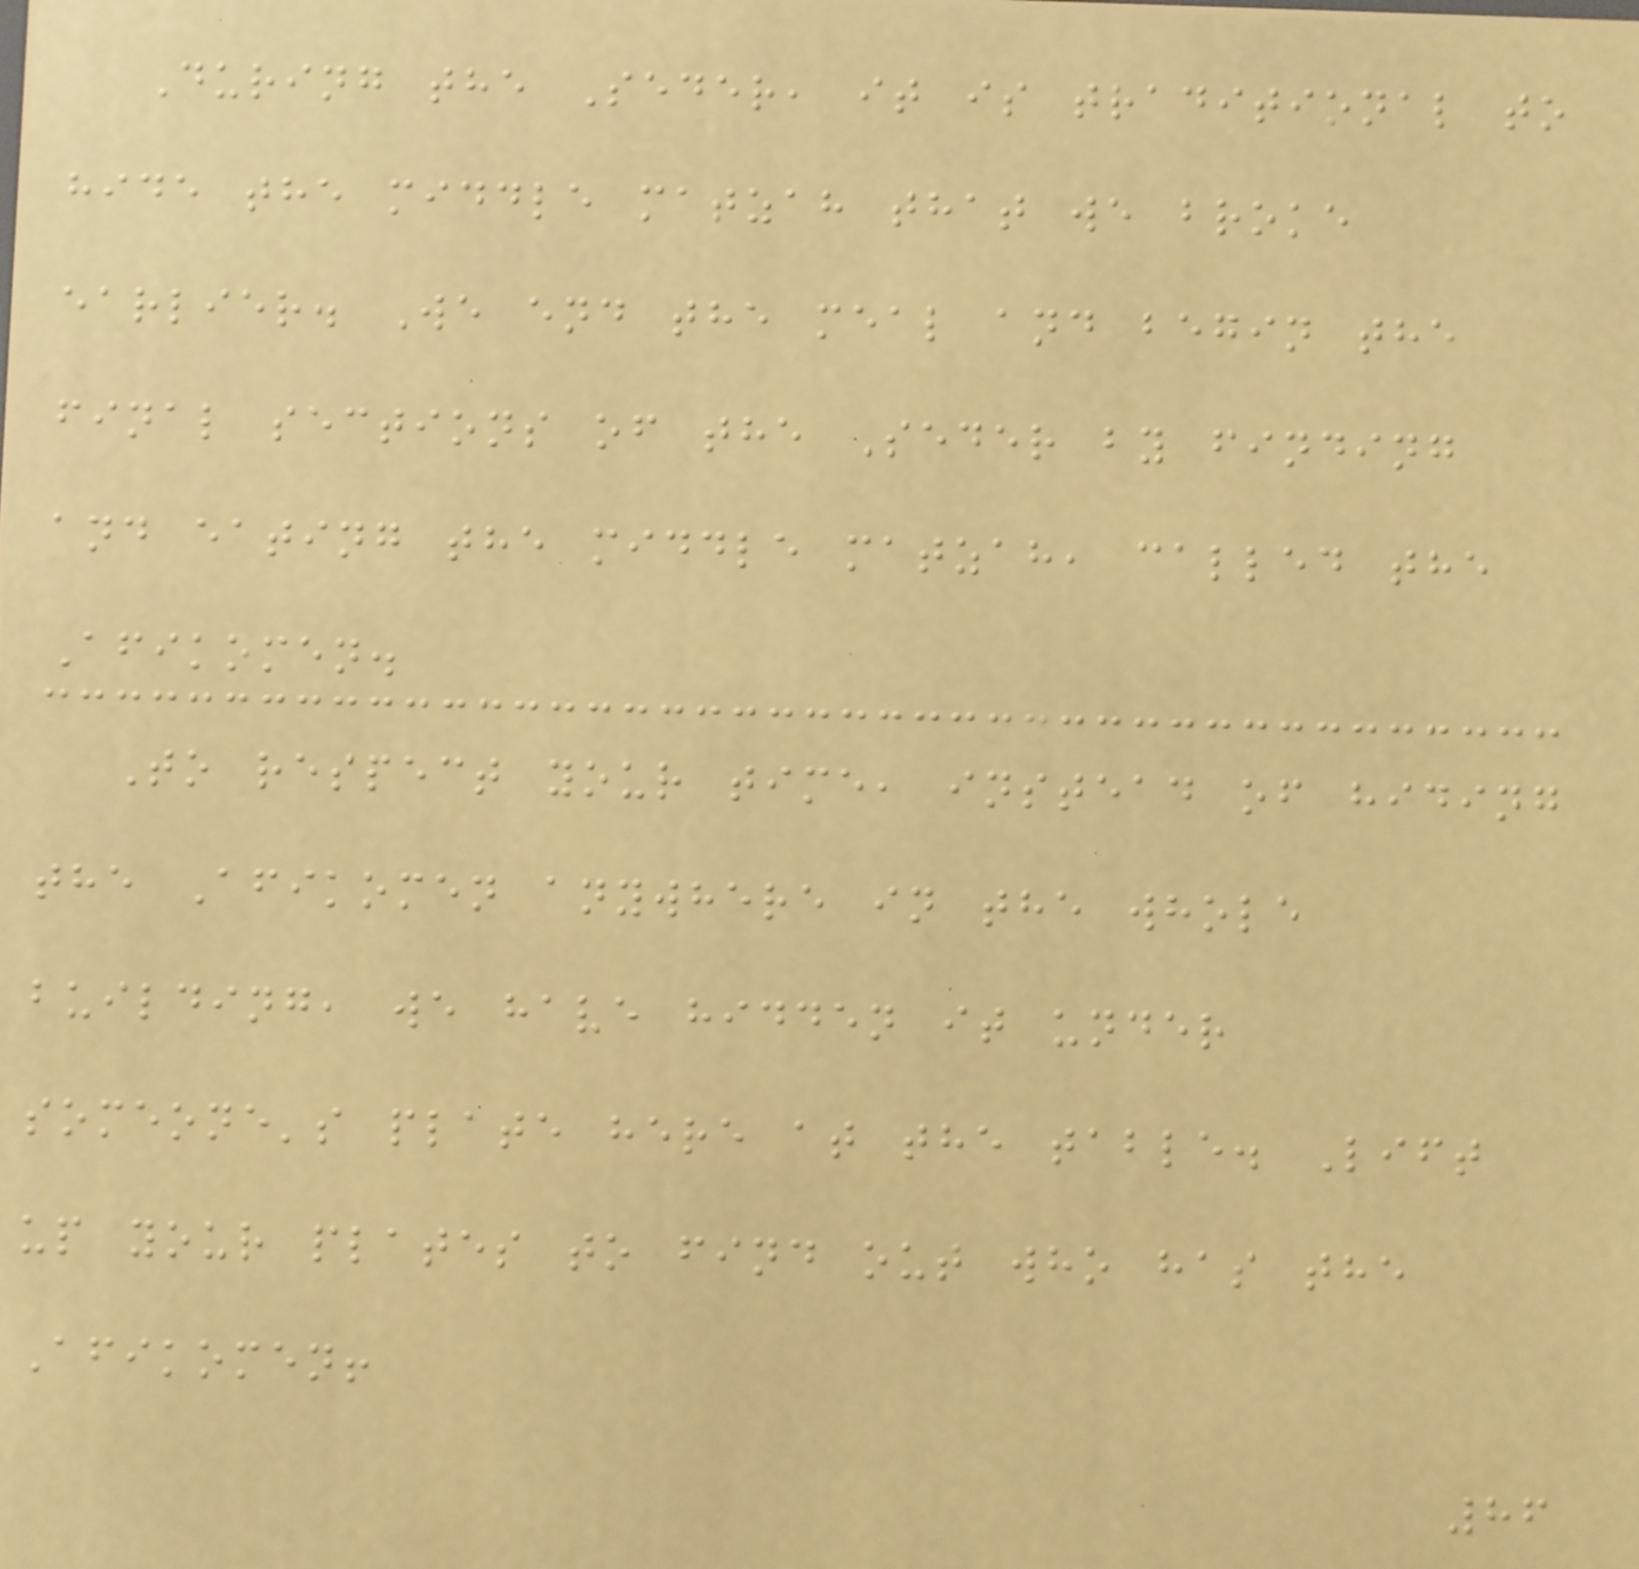During the Seder, it is traditional to
hide the middle matzah that we broke
earlier. We end the meal and begin the
final sections of the Seder by finding
and eating the middle matzah, called the
Afikomen.
To respect your time, instead of hiding
the Afikomen anywhere in the whole
building, we have hidden it under
someone's plate here at the table. Lift
up your plates to find out who has the
Afikomen!
86
